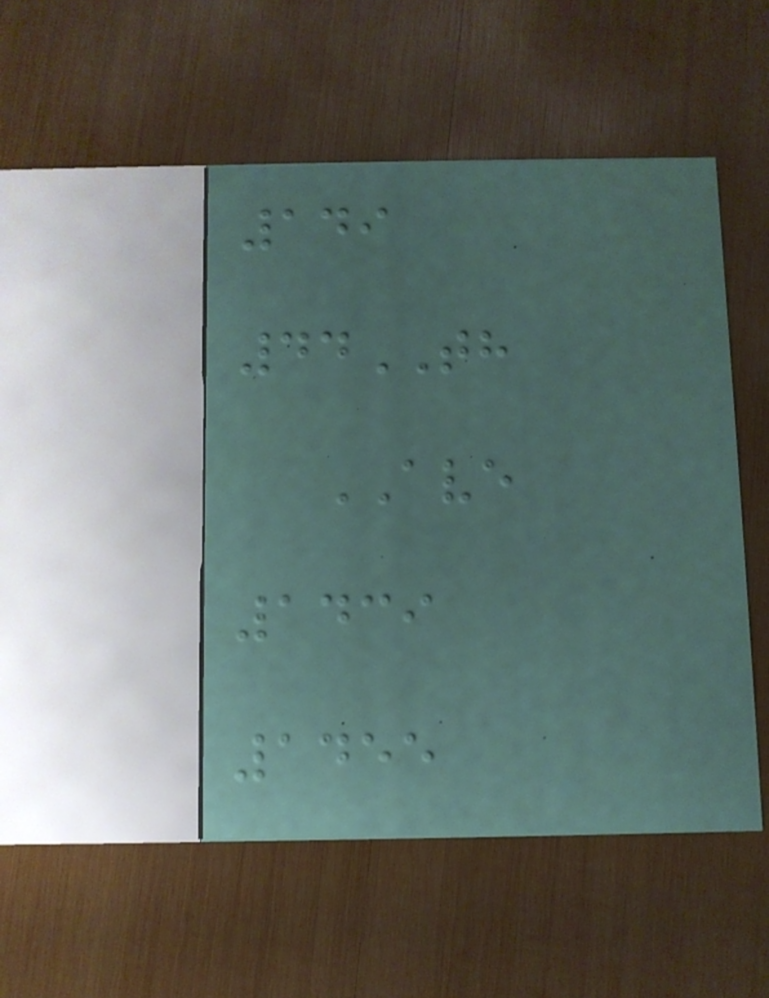149
44TH
AVE
1439
1455
